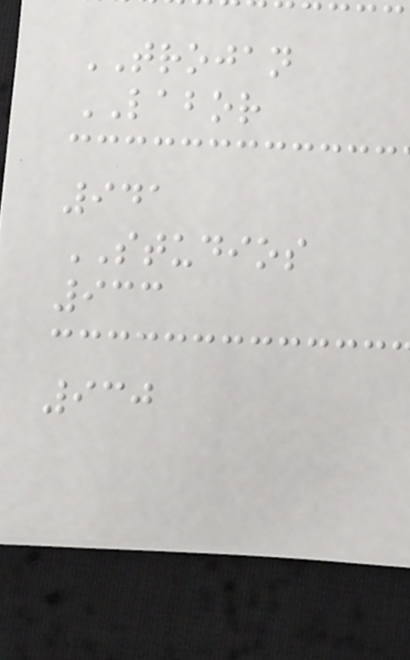TROJAN
LABOR
941
STUDIOS
933
930
